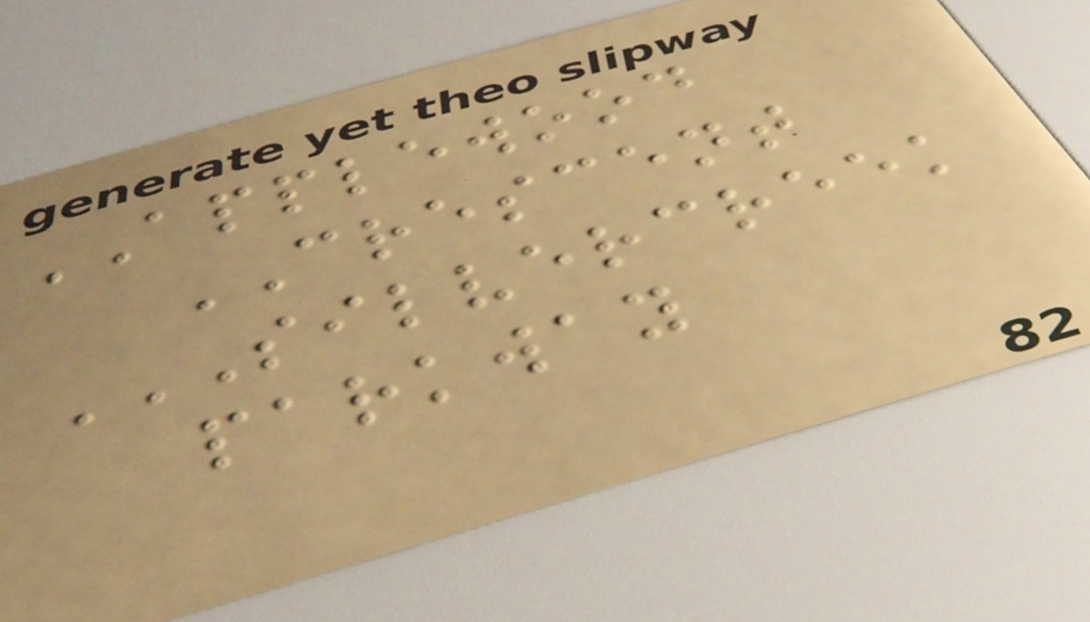APPLEWOOD
CRESCENT
SILVERCREEK
PARKWAY
